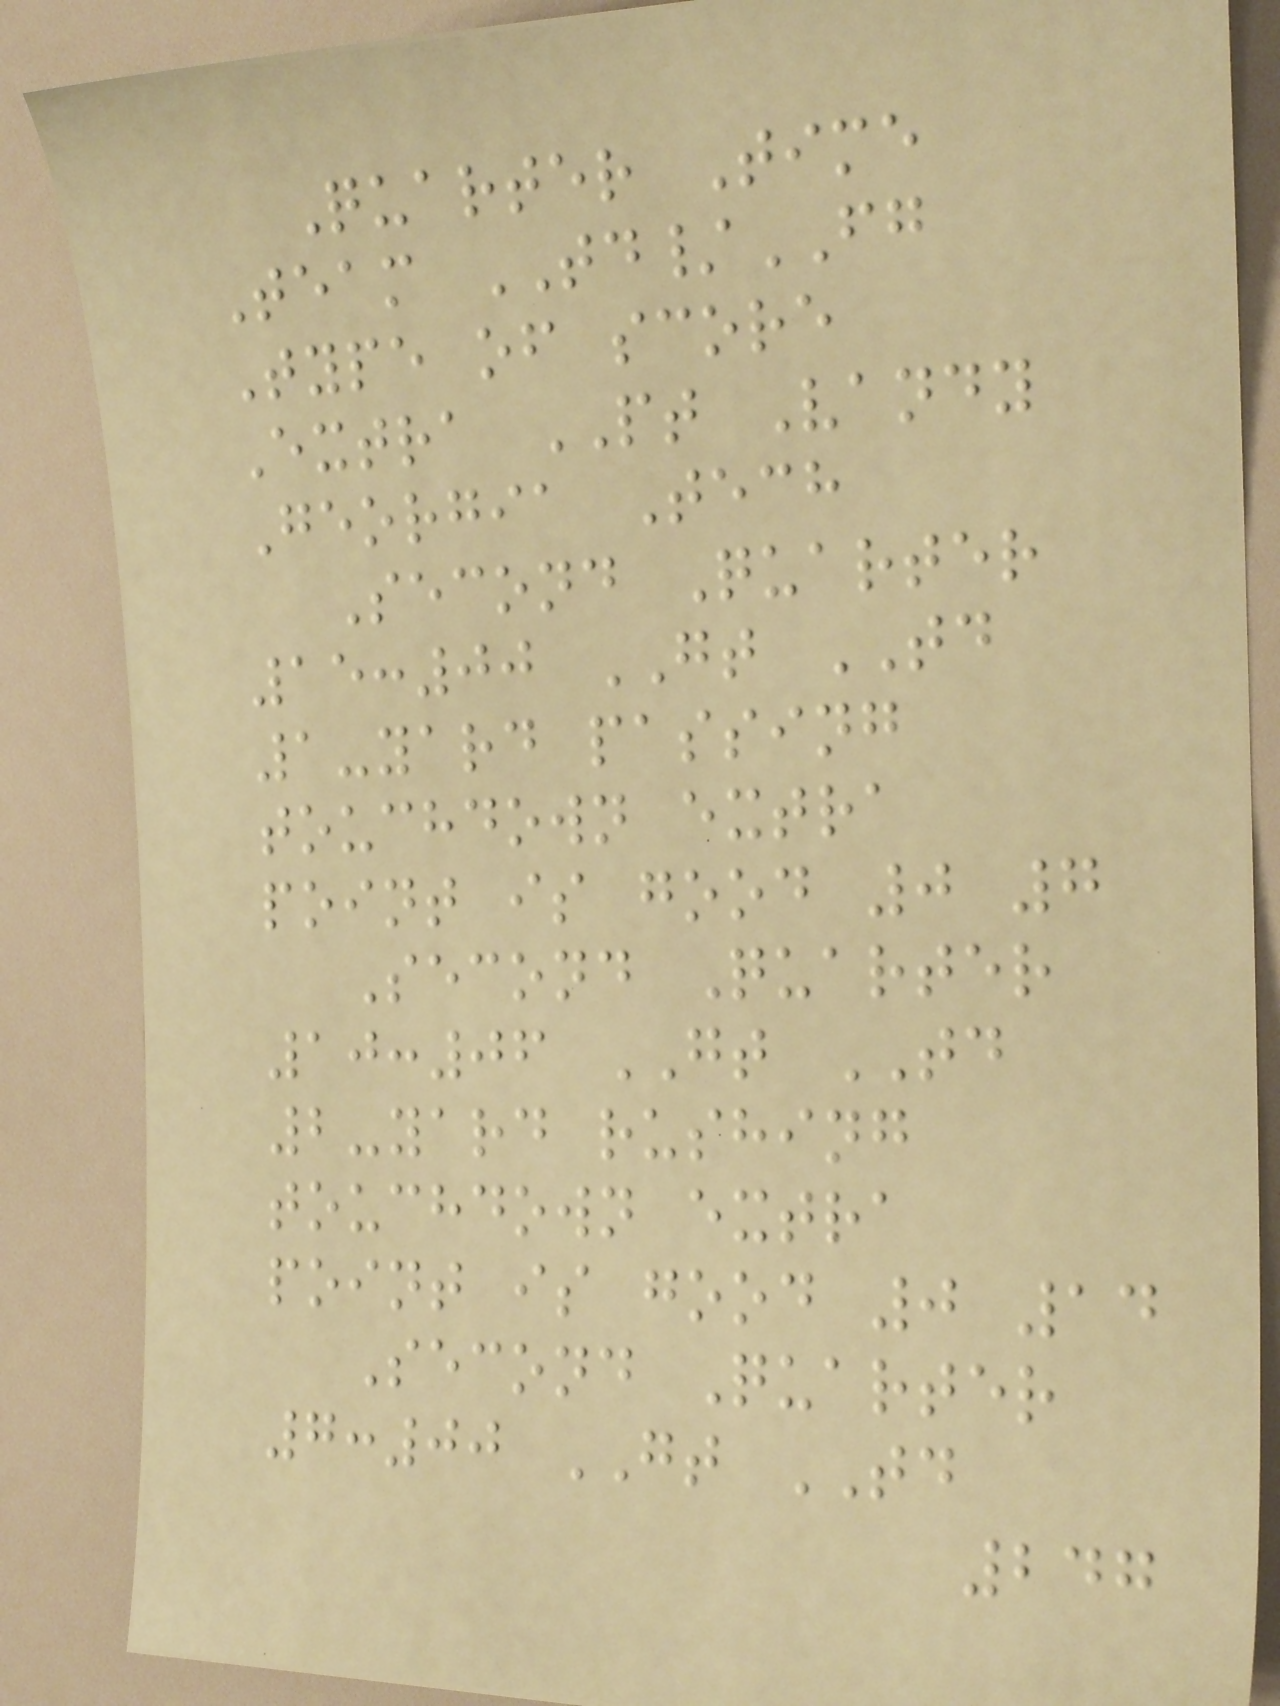Quarter Time
Team TD/FG
Type of score
Extra PT Vandy
Georgia Tech
Second Quarter
15:00 GT TD
1-yard passing
touchdown extra
point is good 0 7
Second Quarter
10:06 GT TD
2-yard rushing
touchdown extra
point is good 0 14
Second Quarter
7:00 GT TD
247
